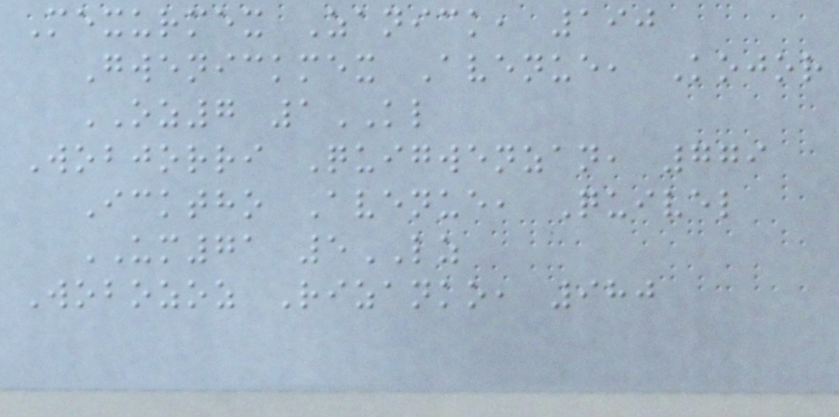Mexurmex Zanick, 190
Gwenickmex Avenue, Kojor
OZ7 1KL
Wobjorri Quigwenzan, 779
Icktho Avenue, Quivel
UM71 5LZ
Wobozoz Rizanko, 980
